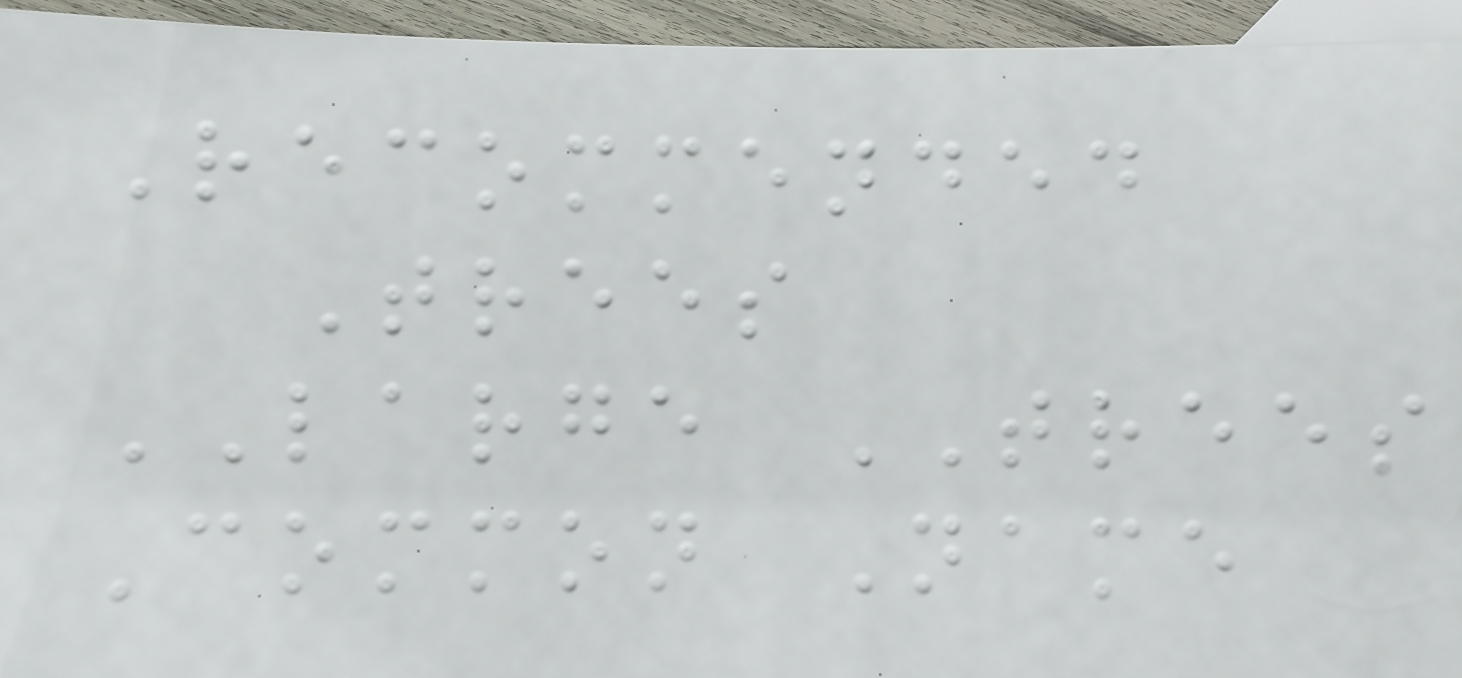Recommended
Trees
LARGE TREES
Common Name
